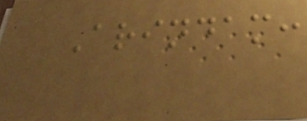Arindam:
